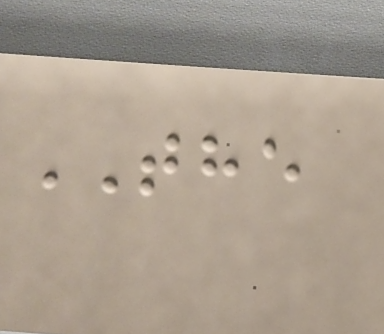THE
